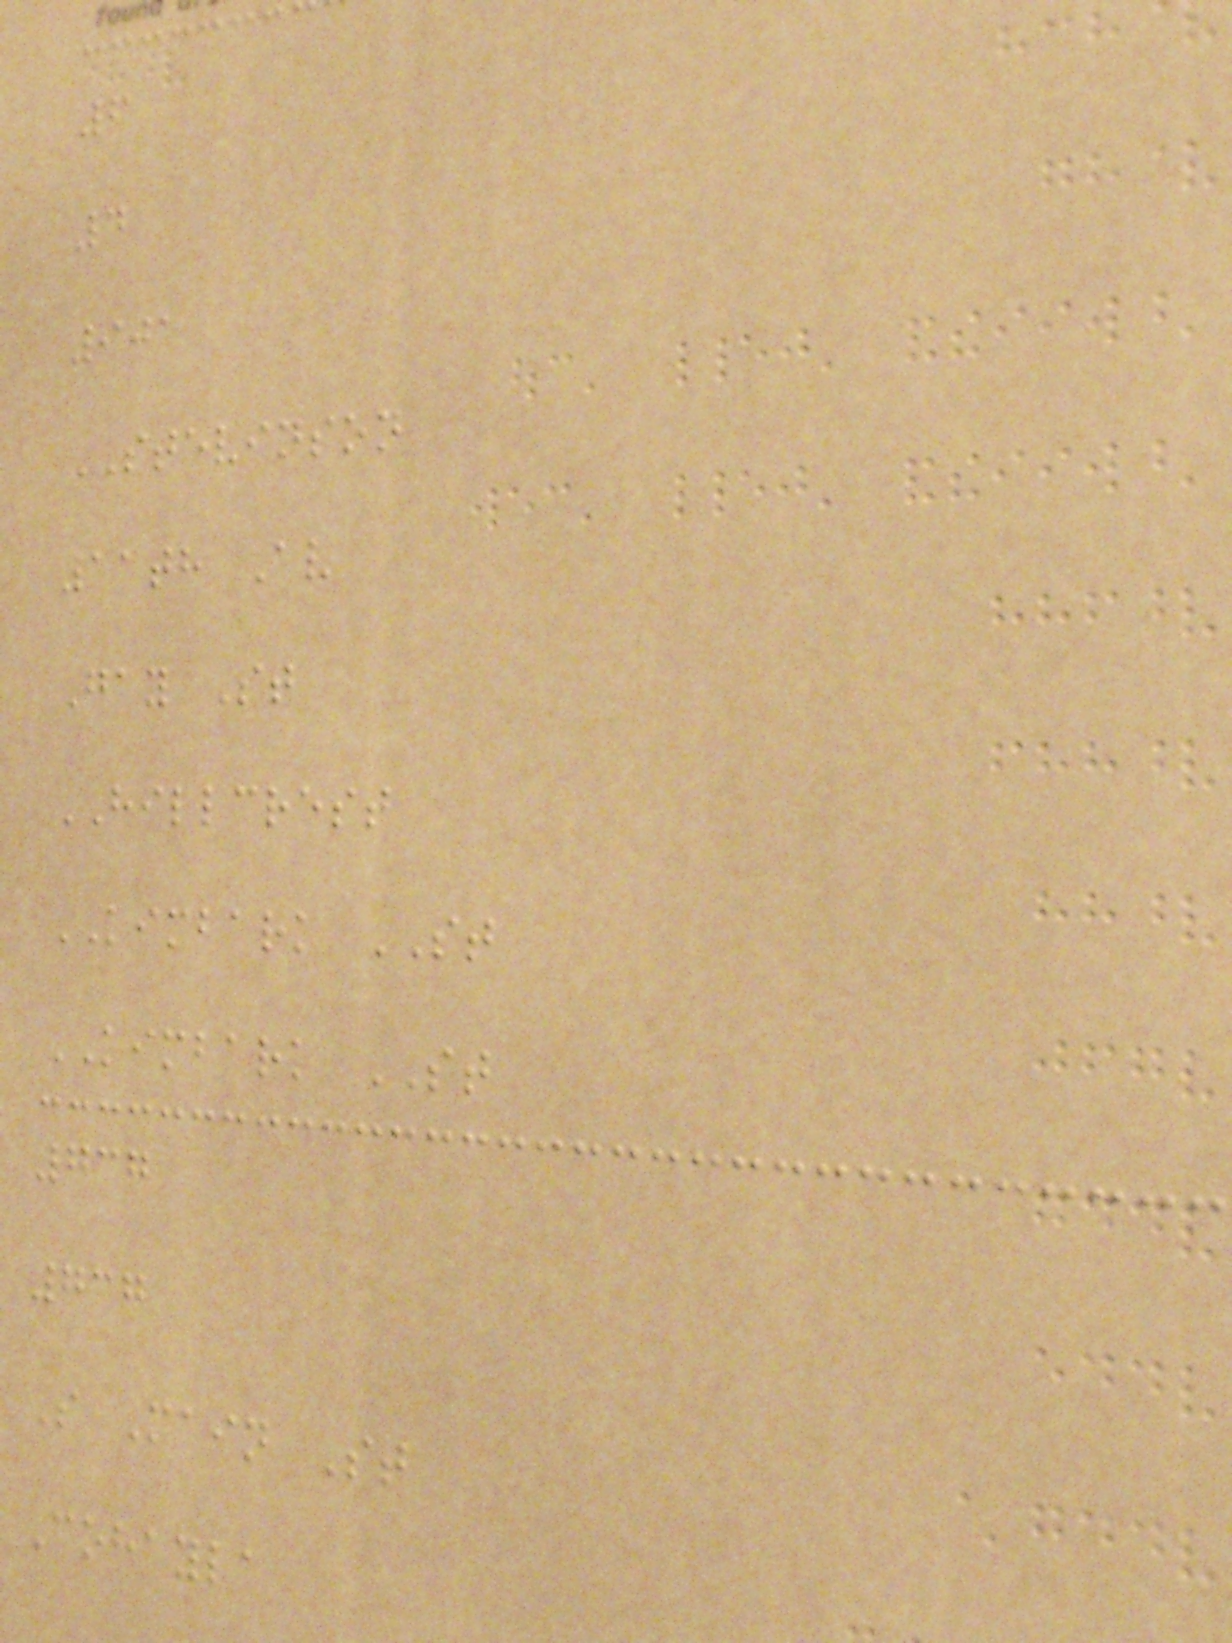6
4
901
STEVINSON
11th Av
Gay St
HILLCREST
KIMBARK ST
KIMBARK ST
737
737
S Main St
Cohayla
